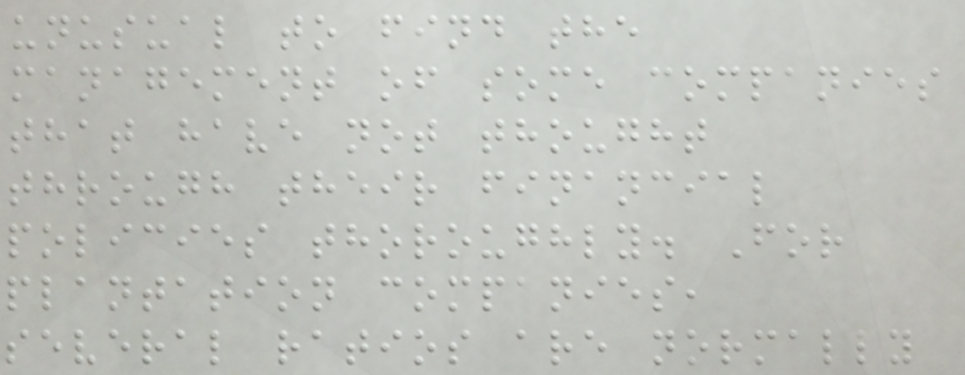unusual to find the
management of some companies
that have not thought
through their financial
policies thoroughly. For
plantation companies,
several ratios are normally
